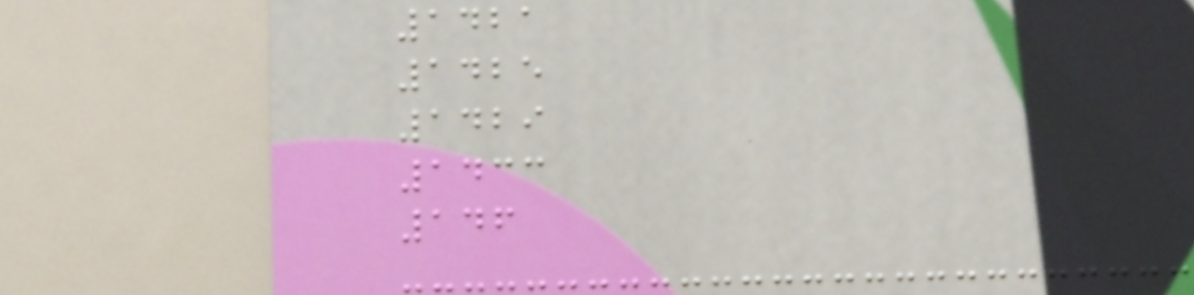1421
1425
1429
1433
146
